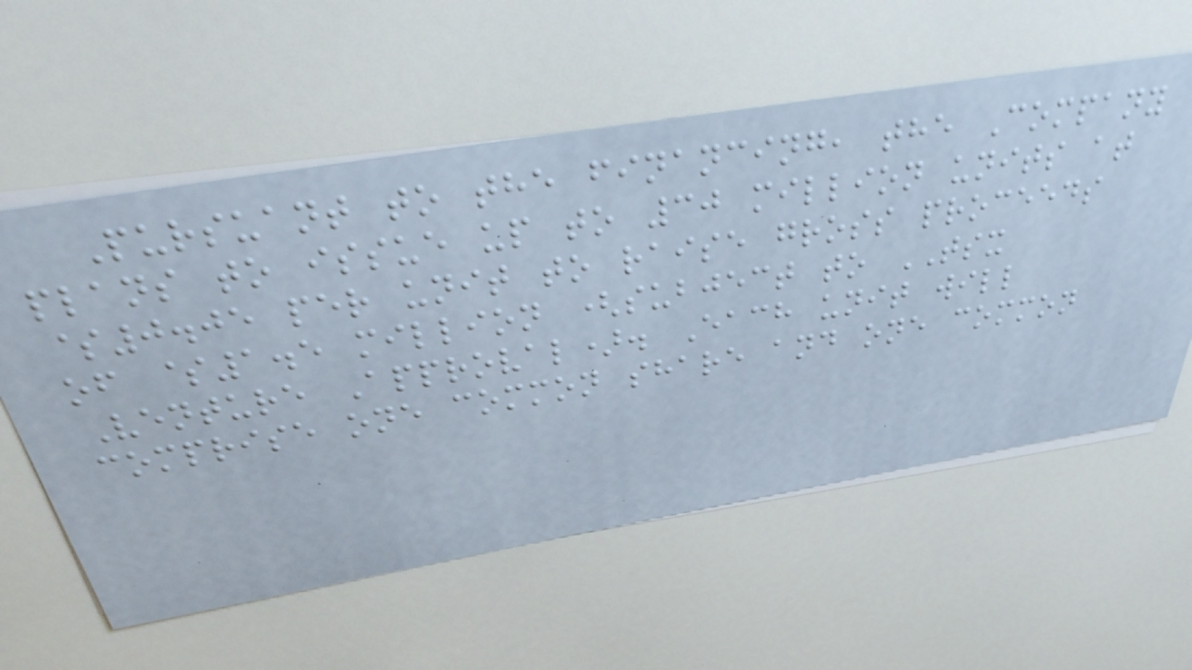Pursuant to the financing, the Company
plans to issue up to 30 million units at
$0.05 per unit to raise gross proceeds
of $1.5 million (subject to TSX
Venture Approval). Each unit will
comprise one common share and one common
